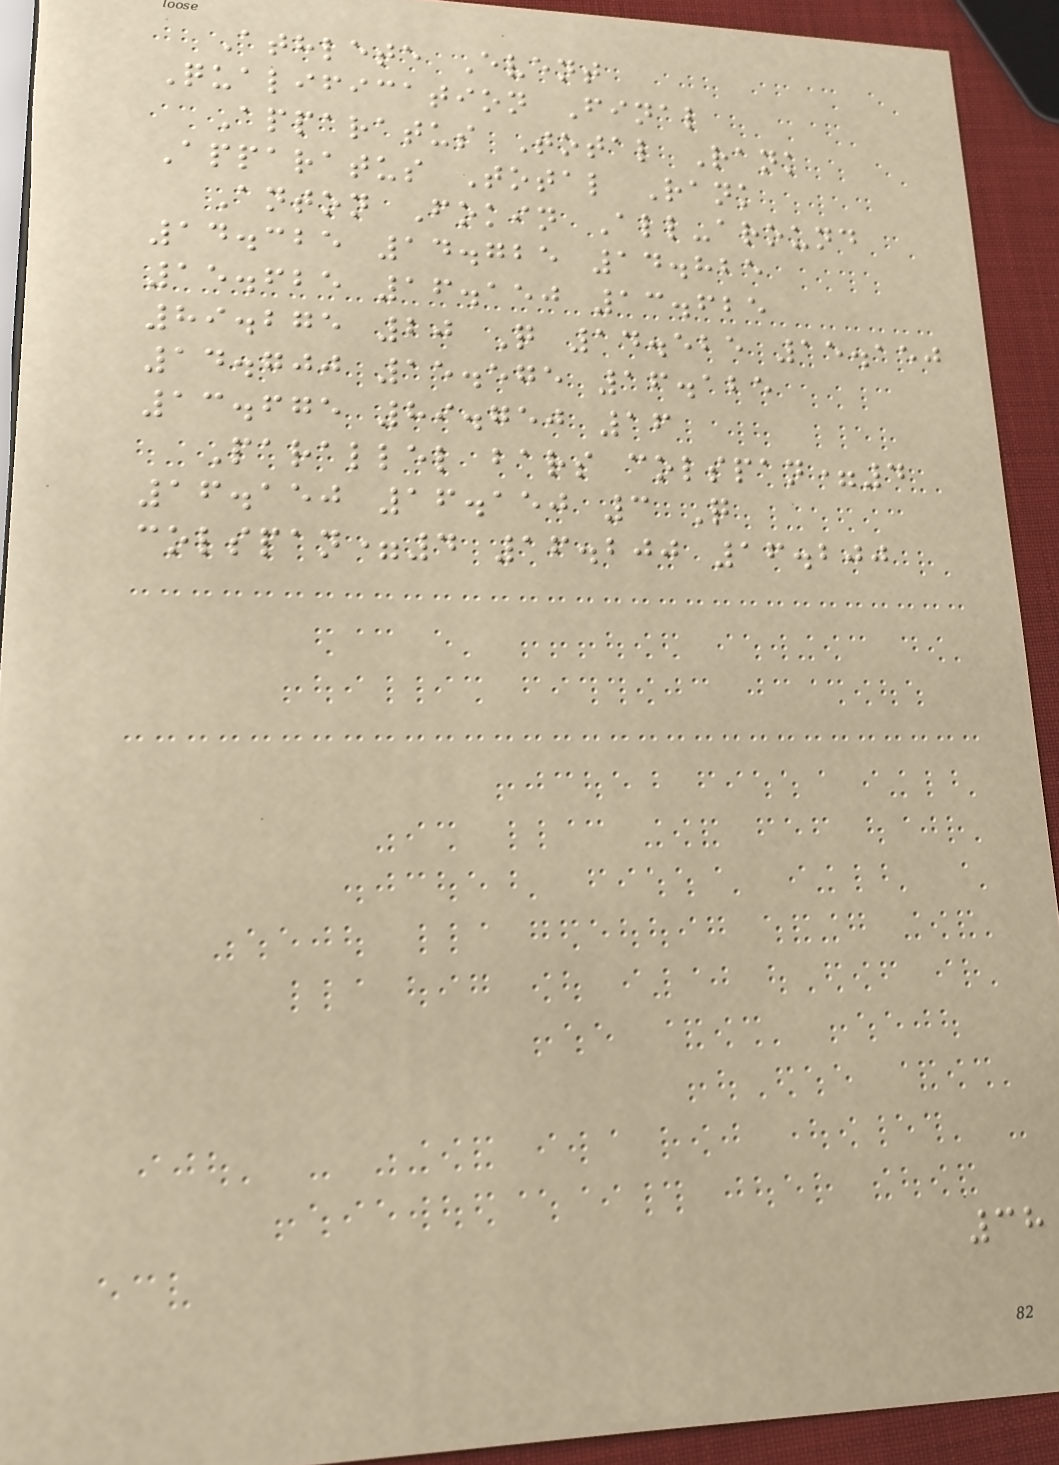Athlete Event
Qualification Final
Apparatus Total Rank
Apparatus Total Rank
Anton Fokin All-around
14.325 14.725 14.825
15.625 16.150 13.625
89.275 20 Q 14.525 15.150
14.700 15.575 16.125
13.675 89.750 16
Parallel bars colspan=4
16.150 16.150 3 Q
colspan=4 16.200 16.200
38
